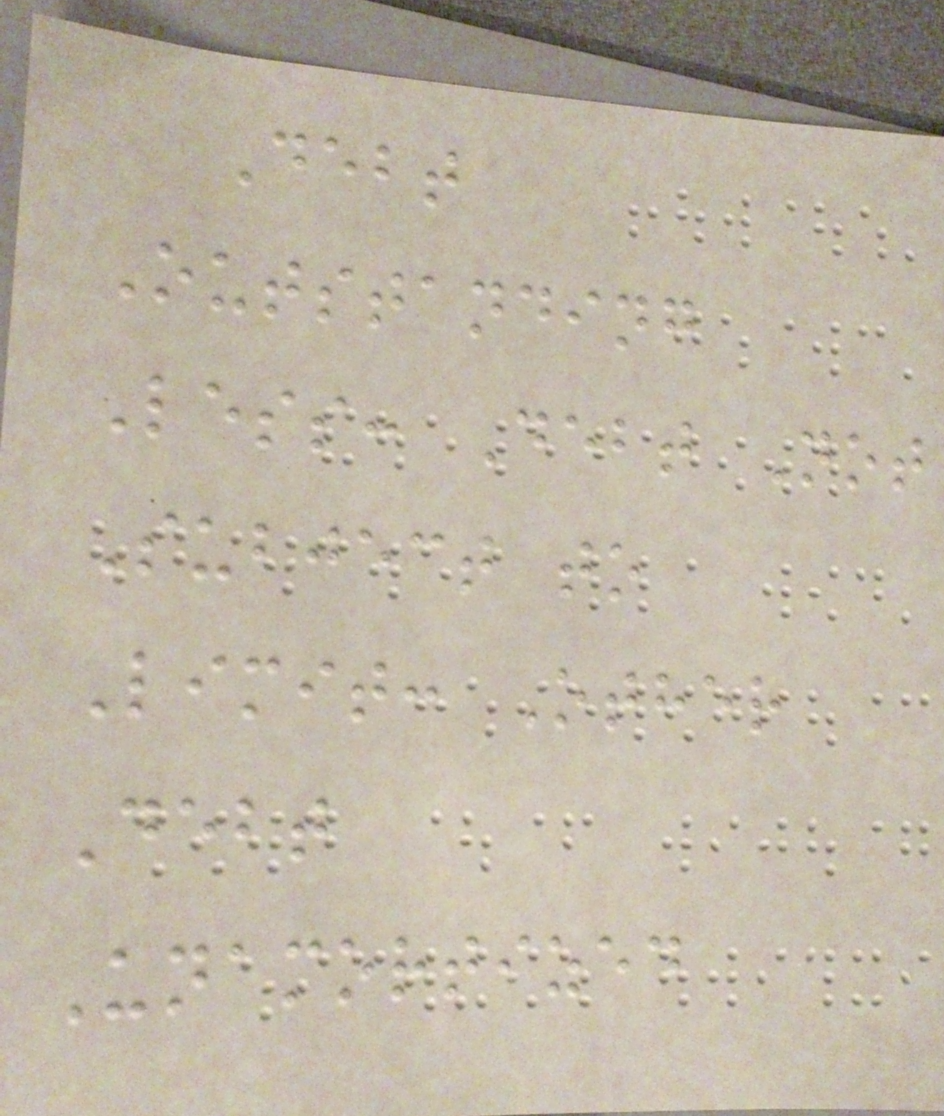Debt
Outstanding
Less: Debt Not
Subject to
Limit: Other
Debt
Unamortized
